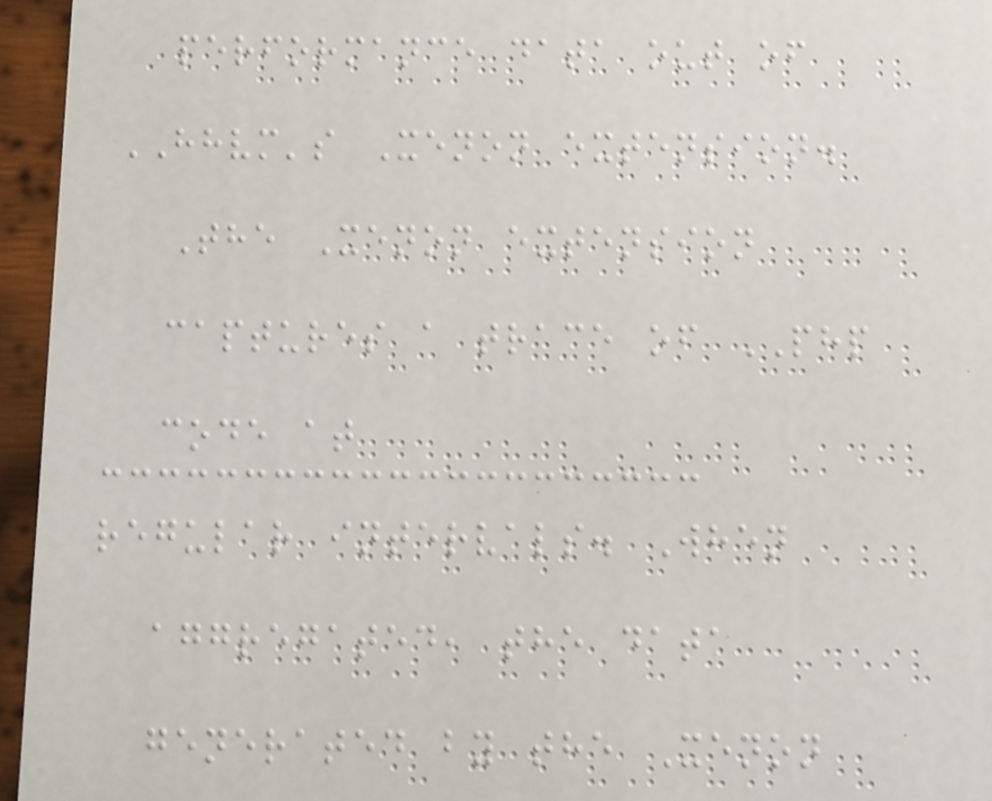performance data out of
HHVM's Xenon extension.
The Xenon extension
captures a trace of PHP
code at
regular intervals. When
aggregated, the data
generated by the Xenon
